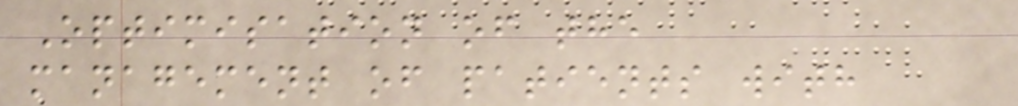Optimisation of the
management of patients with
